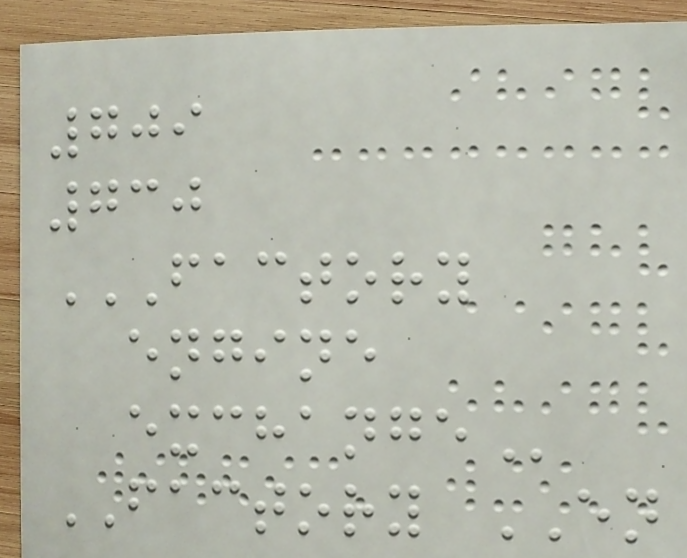709
730
FACTORY
ENGINE
EXCHANGE
FACTORY EN
